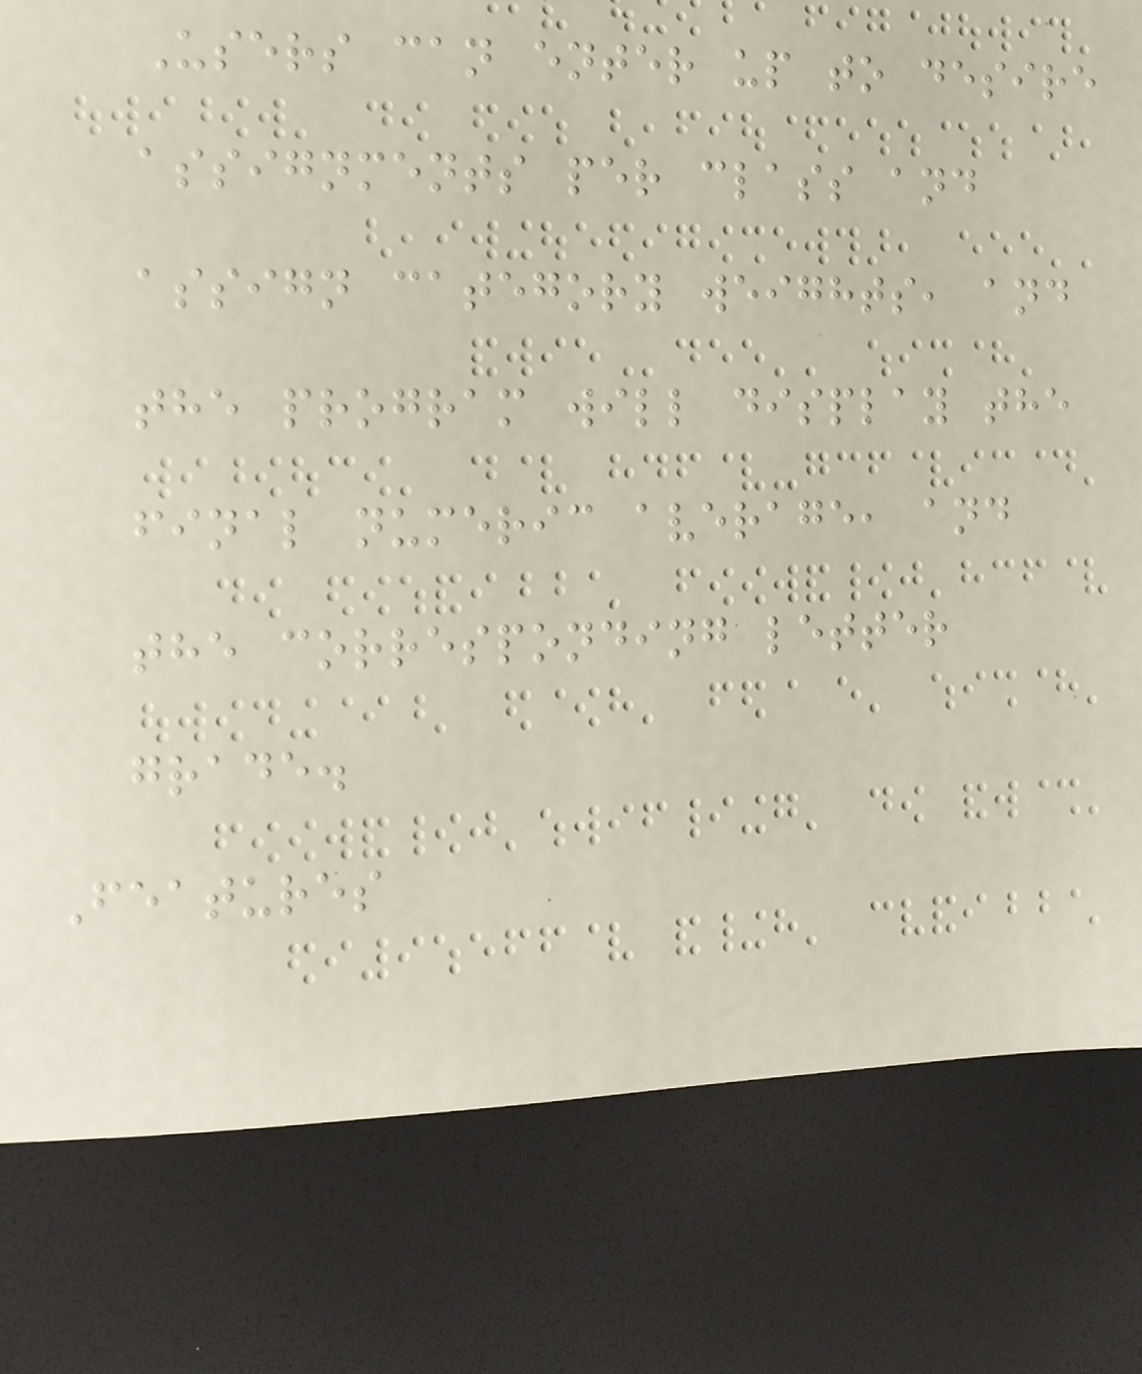Users can enter up to desire
assignments per class and
assign category weights, and
the program will display the
final numeric average, and
the corresponding letter
grade.
Features
